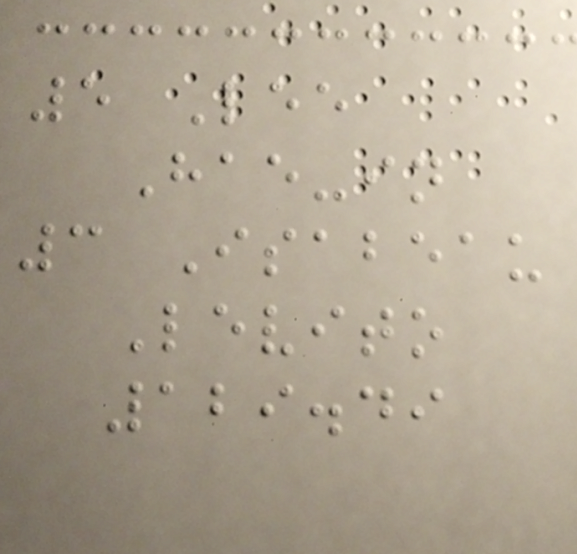5 Lee
Hae-in
3 Isabeau
Levito
129.49
